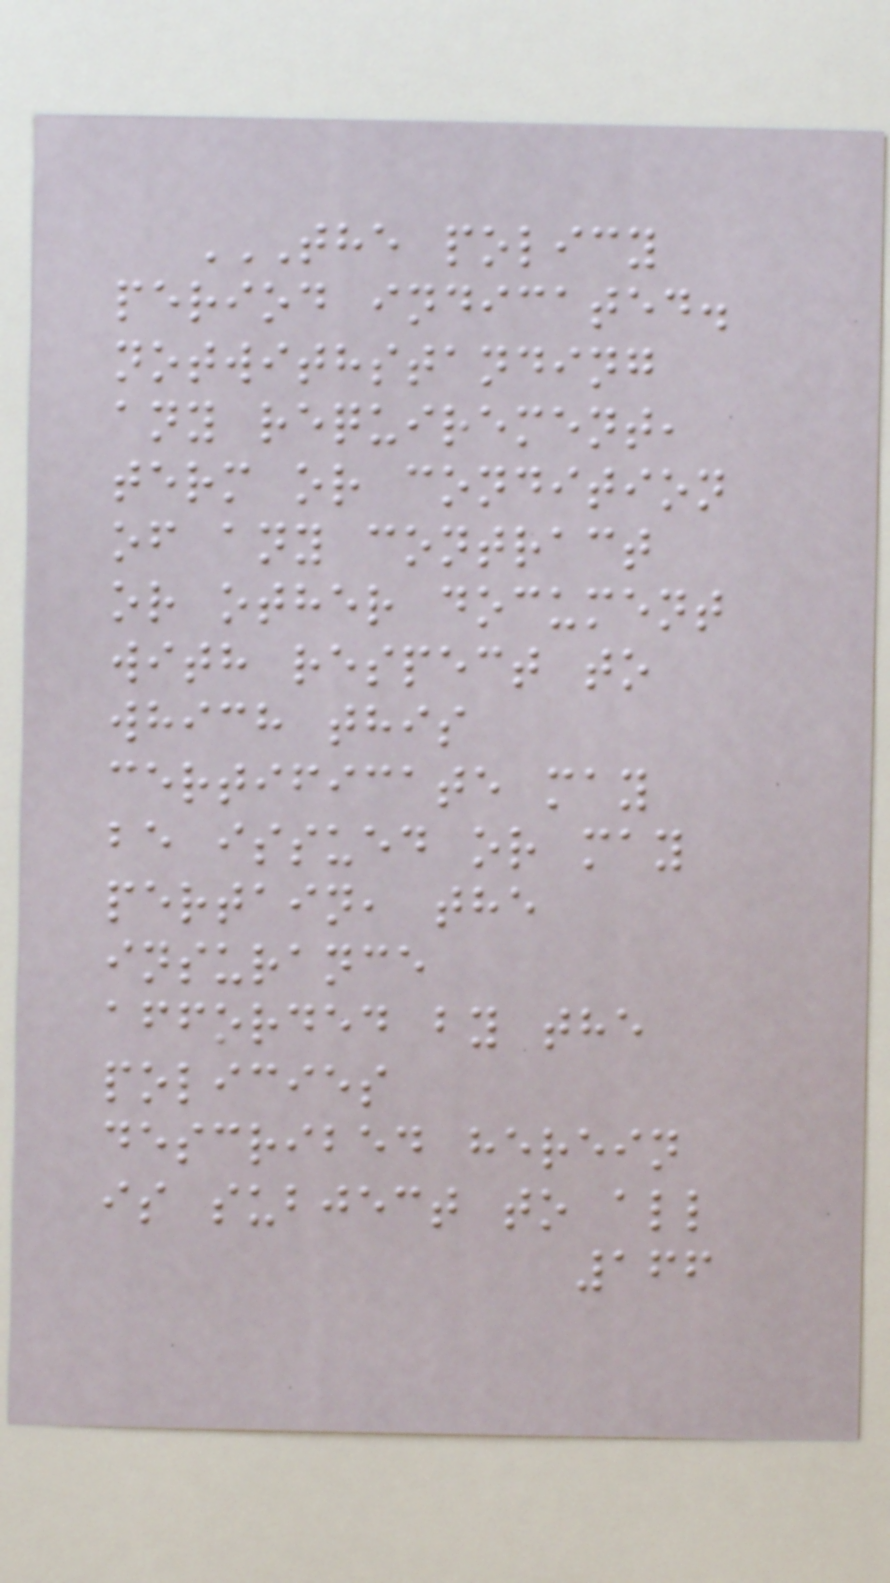THE POLICY
PERIOD INDICATED.
NOTWITHSTANDING
ANY REQUIREMENT,
TERM OR CONDITION
OF ANY CONTRACT
OR OTHER DOCUMENT
WITH RESPECT TO
WHICH THIS
CERTIFICATE MAY
BE ISSUED OR MAY
PERTAIN, THE
INSURANCE
AFFORDED BY THE
POLICIES
DESCRIBED HEREIN
IS SUBJECT TO ALL
166
